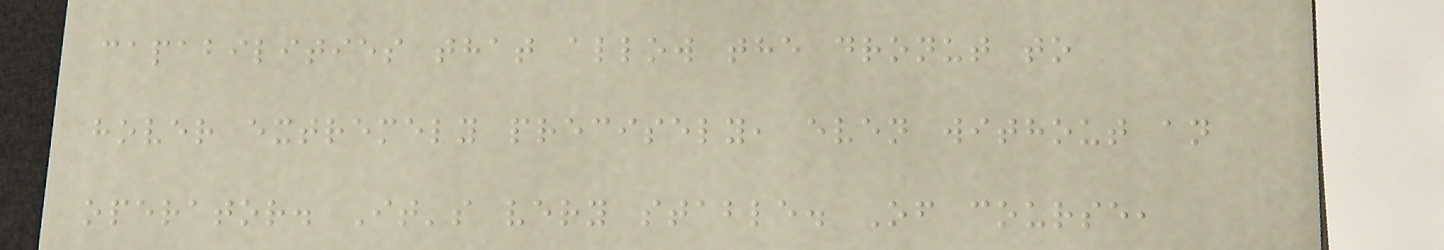capabilities that allow the dronut to
hover extremely precisely, even without an
operator. It's very stable. Of course,
